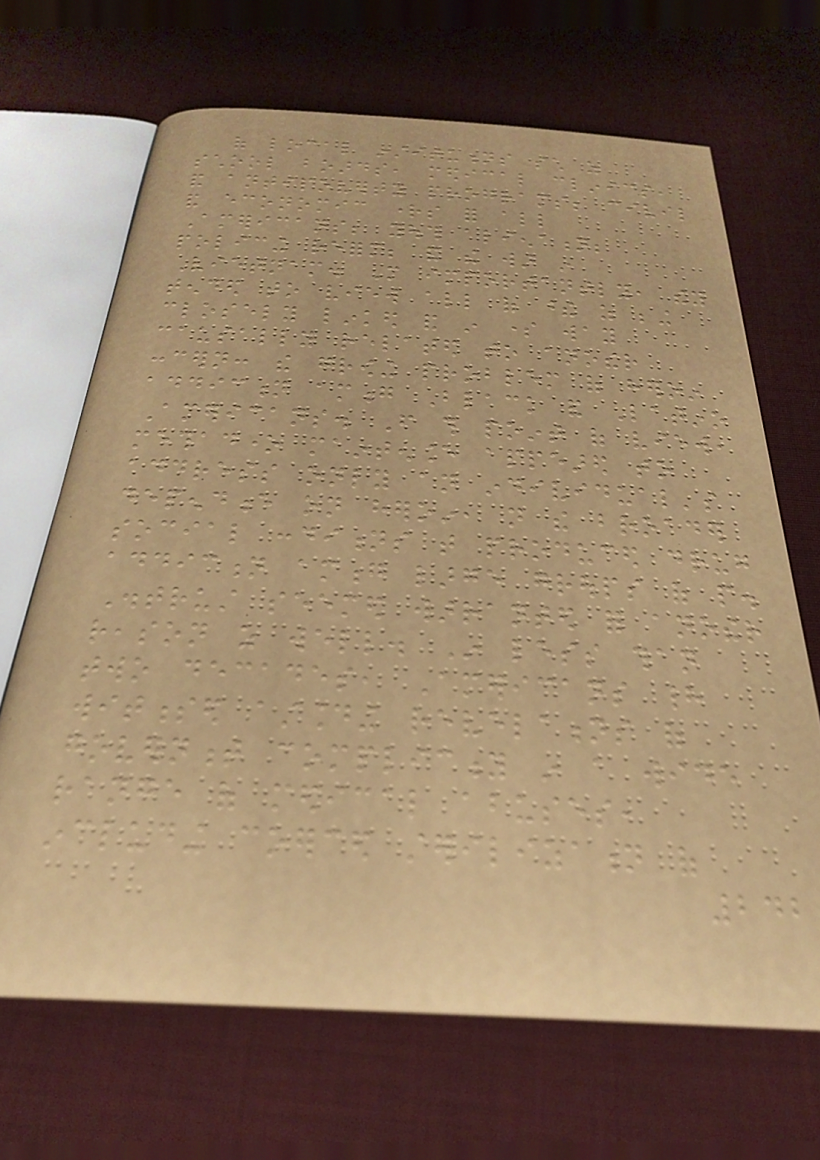of local institutions such as
school boards, medical clinics,
and antipoverty programs; civil
and economic rights for all
Americans; youth alienation;
policing reform; and the war in
Vietnam. More importantly, they
tended to view all of these as being
closely linked and in some way
causally related to another
concern: the growing problem of heroin
addiction among Black and Latino
Americans. From this point of view,
methadone maintenance appeared to
address only an individual's
dependence on heroin, not the broader
social conditions that produced drug
addiction among large groups of people.
Distrust seemed warranted for another
reason as well. In less than
two decades, Americans had
witnessed astounding revelations of
government complicity in a wide
range of medical abuses,
including coerced sterilization of
242
